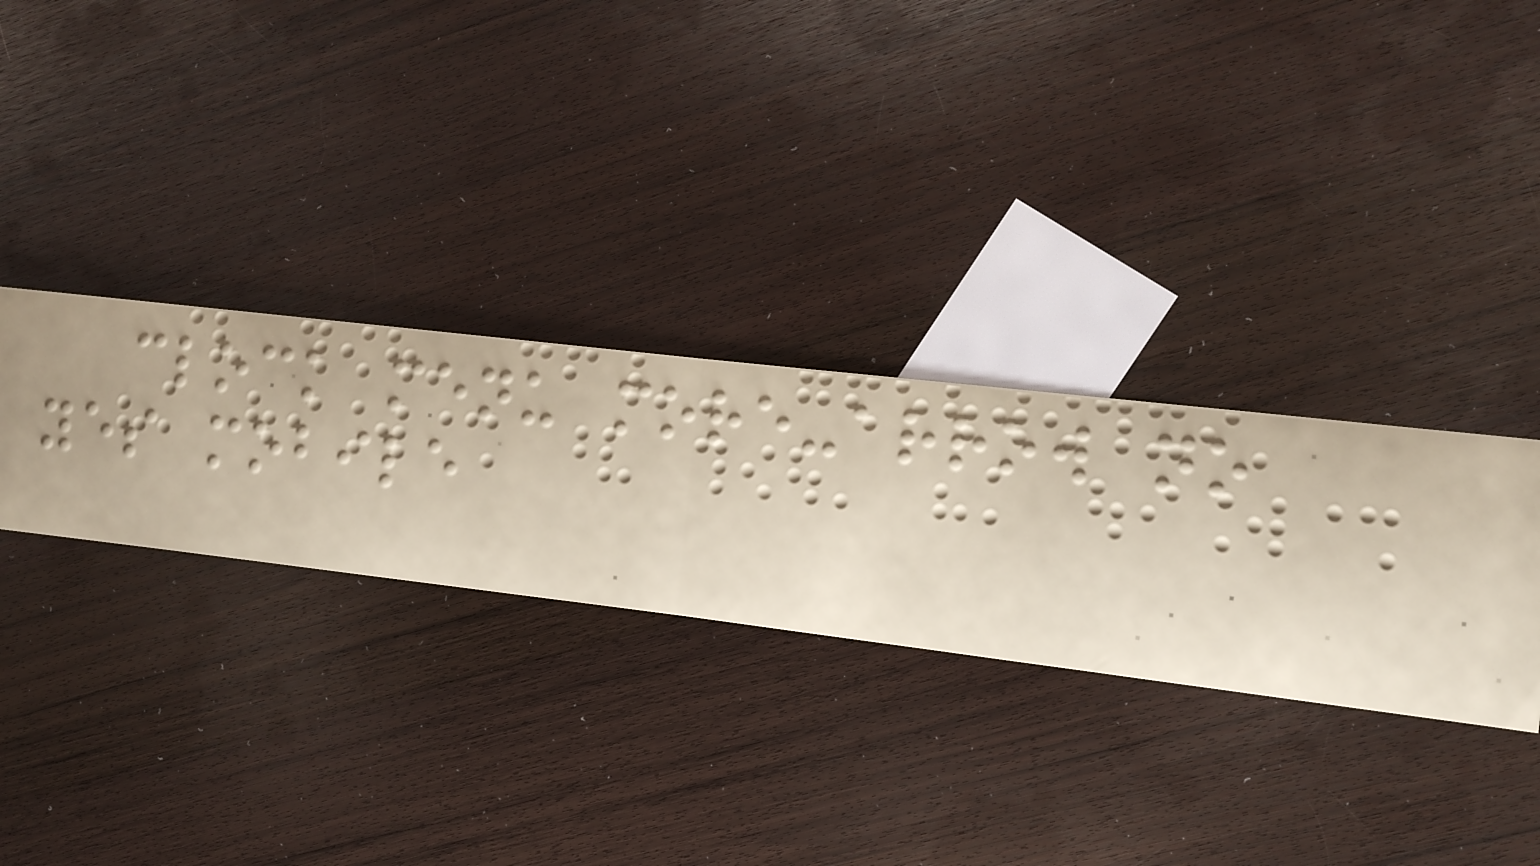clock menu more-arrow no
yes mobile
